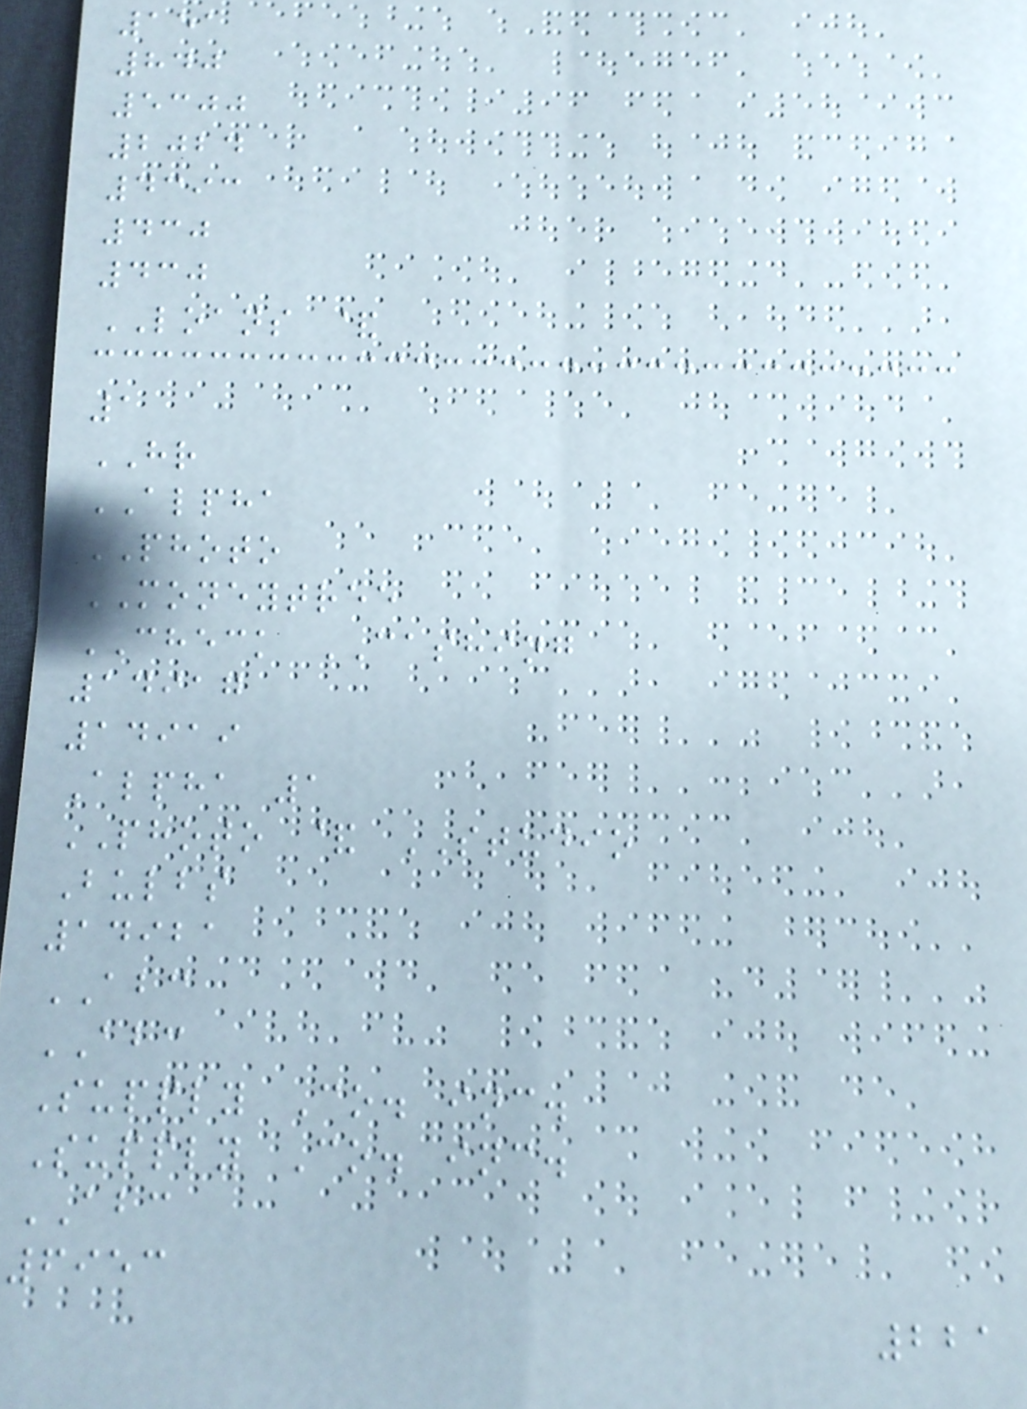151
840
5300
2024
4393
430
430
LOANS &
1
HR
ALPHA
PHOTO
MONEYTREE
CHECK CASHING
14917
14919
Alpha 1
PHOTO & STUDIO
Bulbs
14921
ABC
ABC
Supply Co. inc.
Supply Co. inc.
ABC
6953
221
